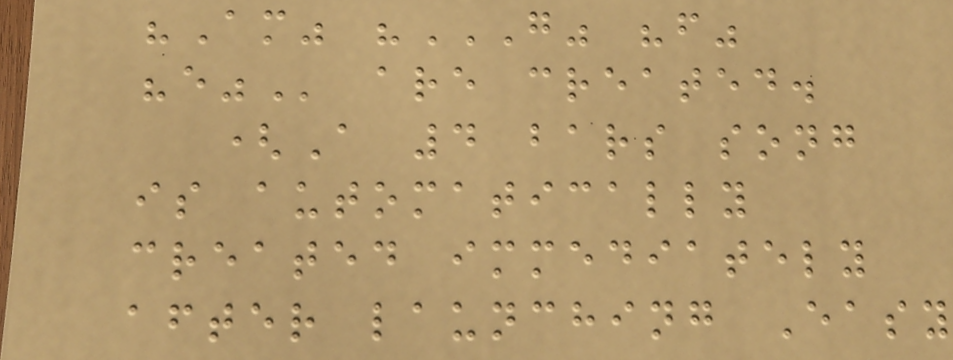"Am" "G" "F"
"E" are created.
(A 4 bars song
is automatically
created immediately
after launching Easy
